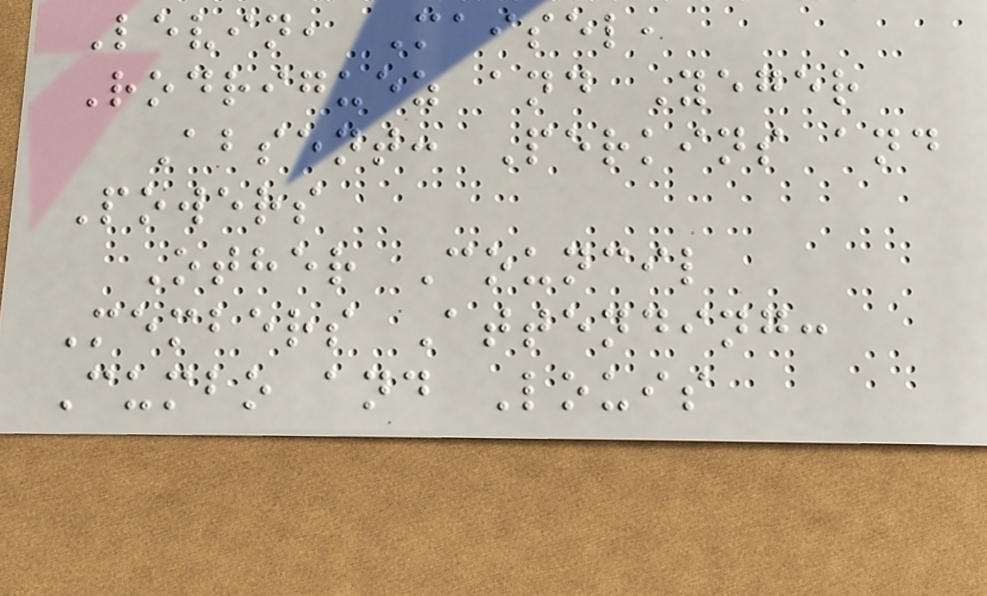Levin, Maisel,
Rodriguez and Yeger
Absent: Perkins and
Powers
Other Council
Members Attending:
Cumbo and Louis
